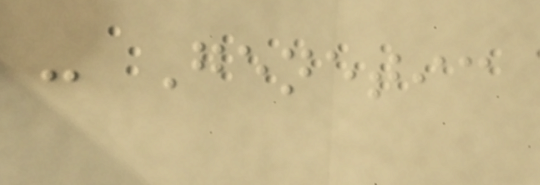- Genetic
